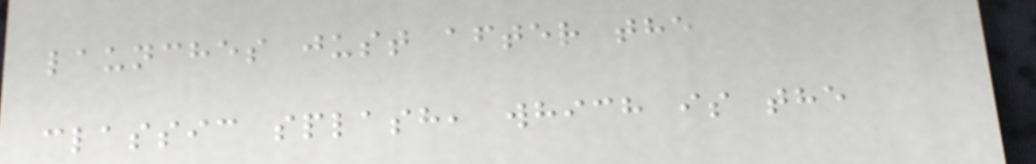launches just after the
classic splash, which is the
